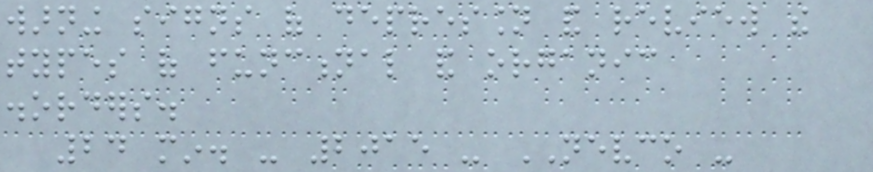warning signs of depression and review the
types of functional and organic
disorders.
24 min. - 2015 - NEVCO -
